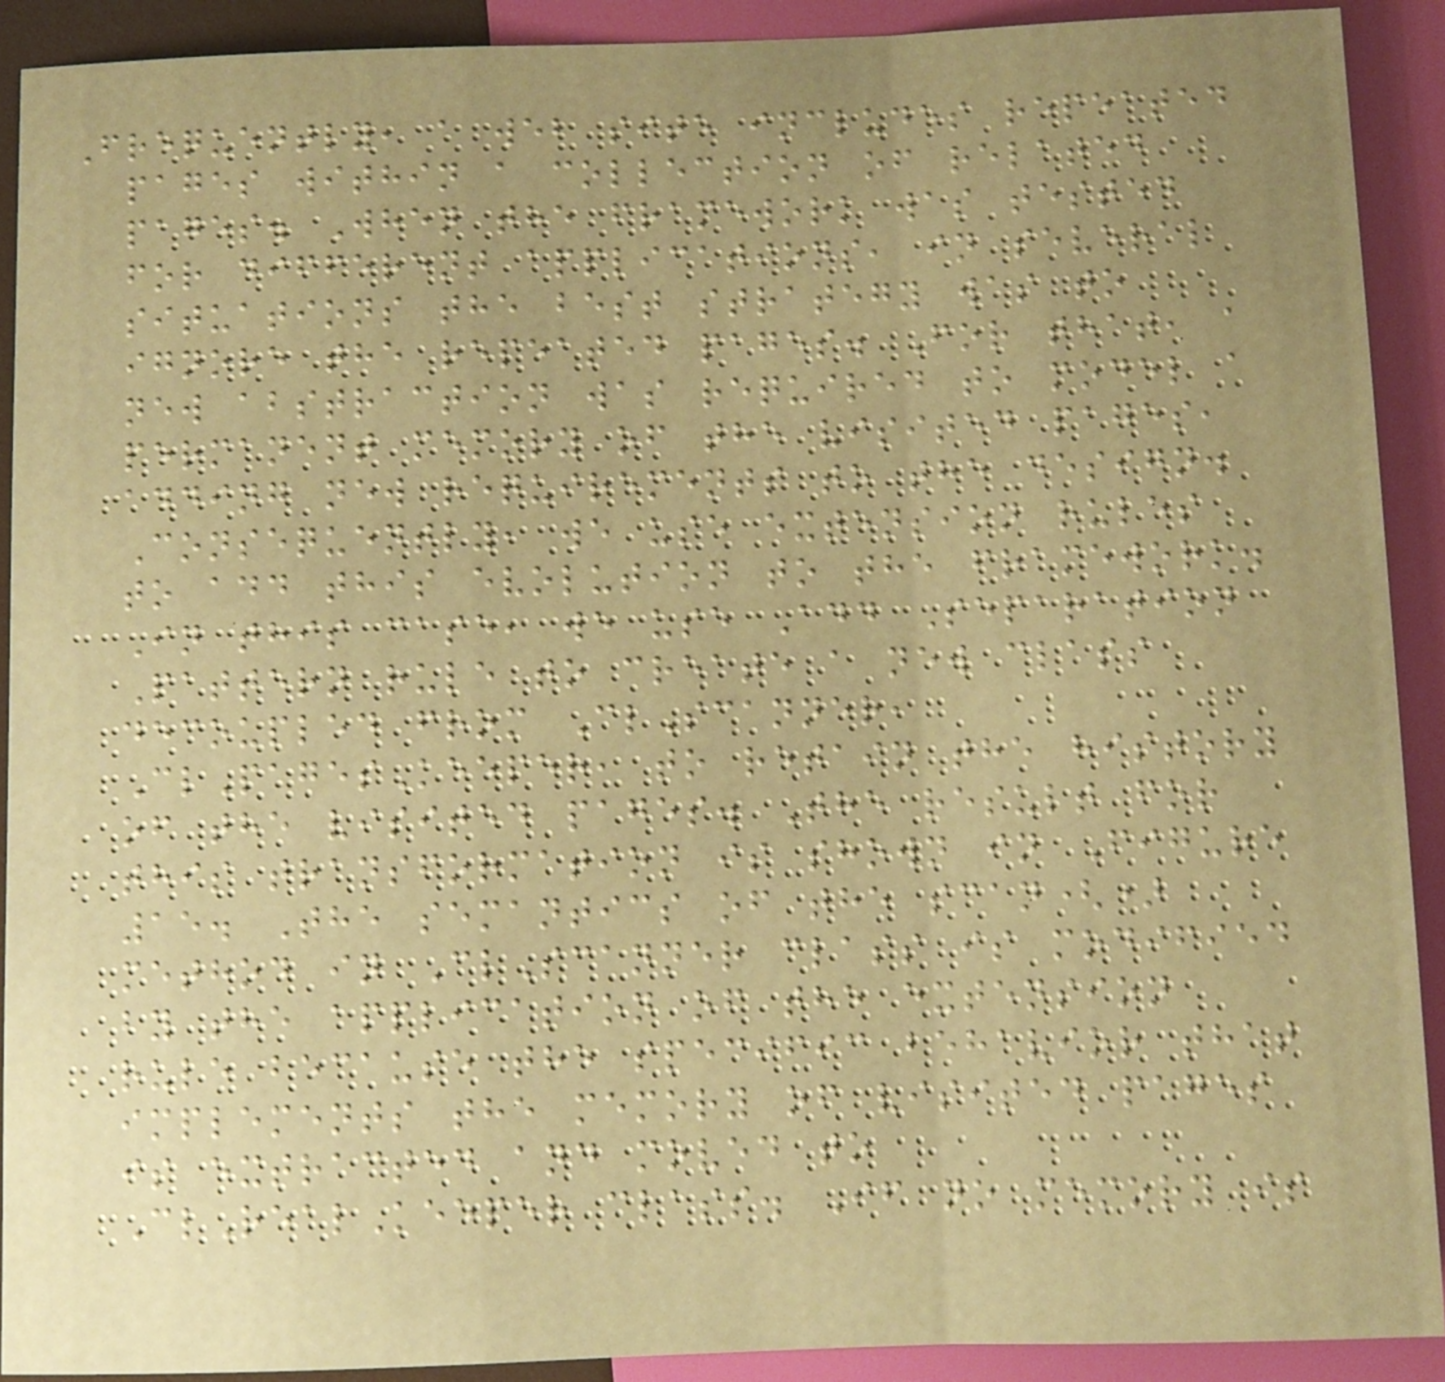Frequently, a web site includes repeated
pages within a collection of related
pages. When the framework was tested
for different applications, in several
situations the best strategy was to
ignore the repeated pages. For that, a
new abstraction was required to model a
permanent memory of the visited pages,
adding new requirements to the design.
Consequently, we use extension rules
to add this evolution to the framework.
In this case, we use Add Separation
Pattern rule to create a new class
decoupled from ClScanner,
ClPagesKeeper, to retain the history
of the visited pages. The result for
this transformation is shown in Figure
15. The semantics of the scan()
method in ClScanner class is modified
by the application of the extension
rule because the specific behavior that
implements the memory of visited pages
is extracted and moved to
ClRealKeeper class. If no memory is
